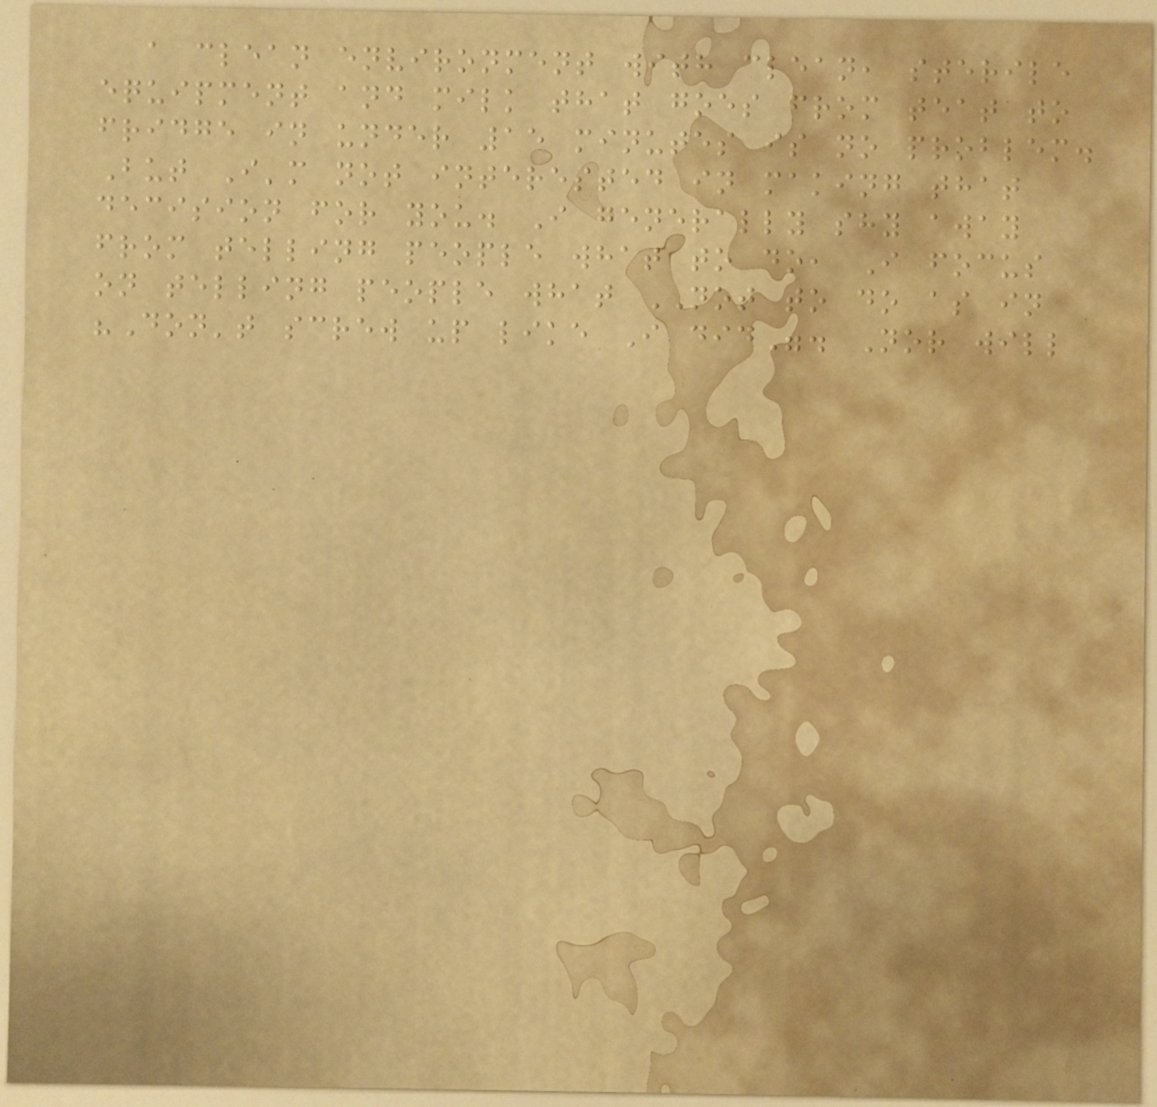a clean environment with clean, sterile
equipment and milk that goes from teat to
fridge in under 15 minutes is no problem.
But I'm not interested in making that
decision for you. I generally shy away
from telling people what to do, I focus
on telling people what NOT to do as in
"Don't screw up like I did". Nor will
